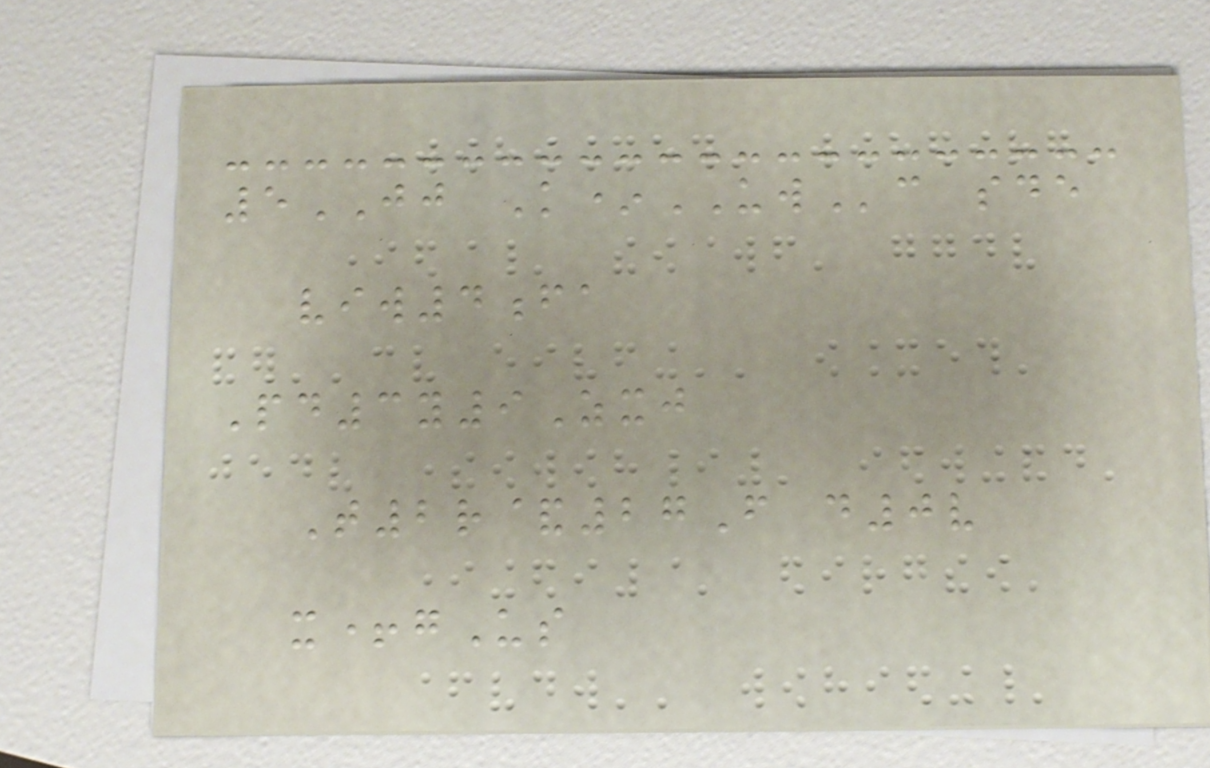5JJ K*UWc sde
viw4fa
Pd3y9Zxj
T2r&27F d0v
x+gUs
